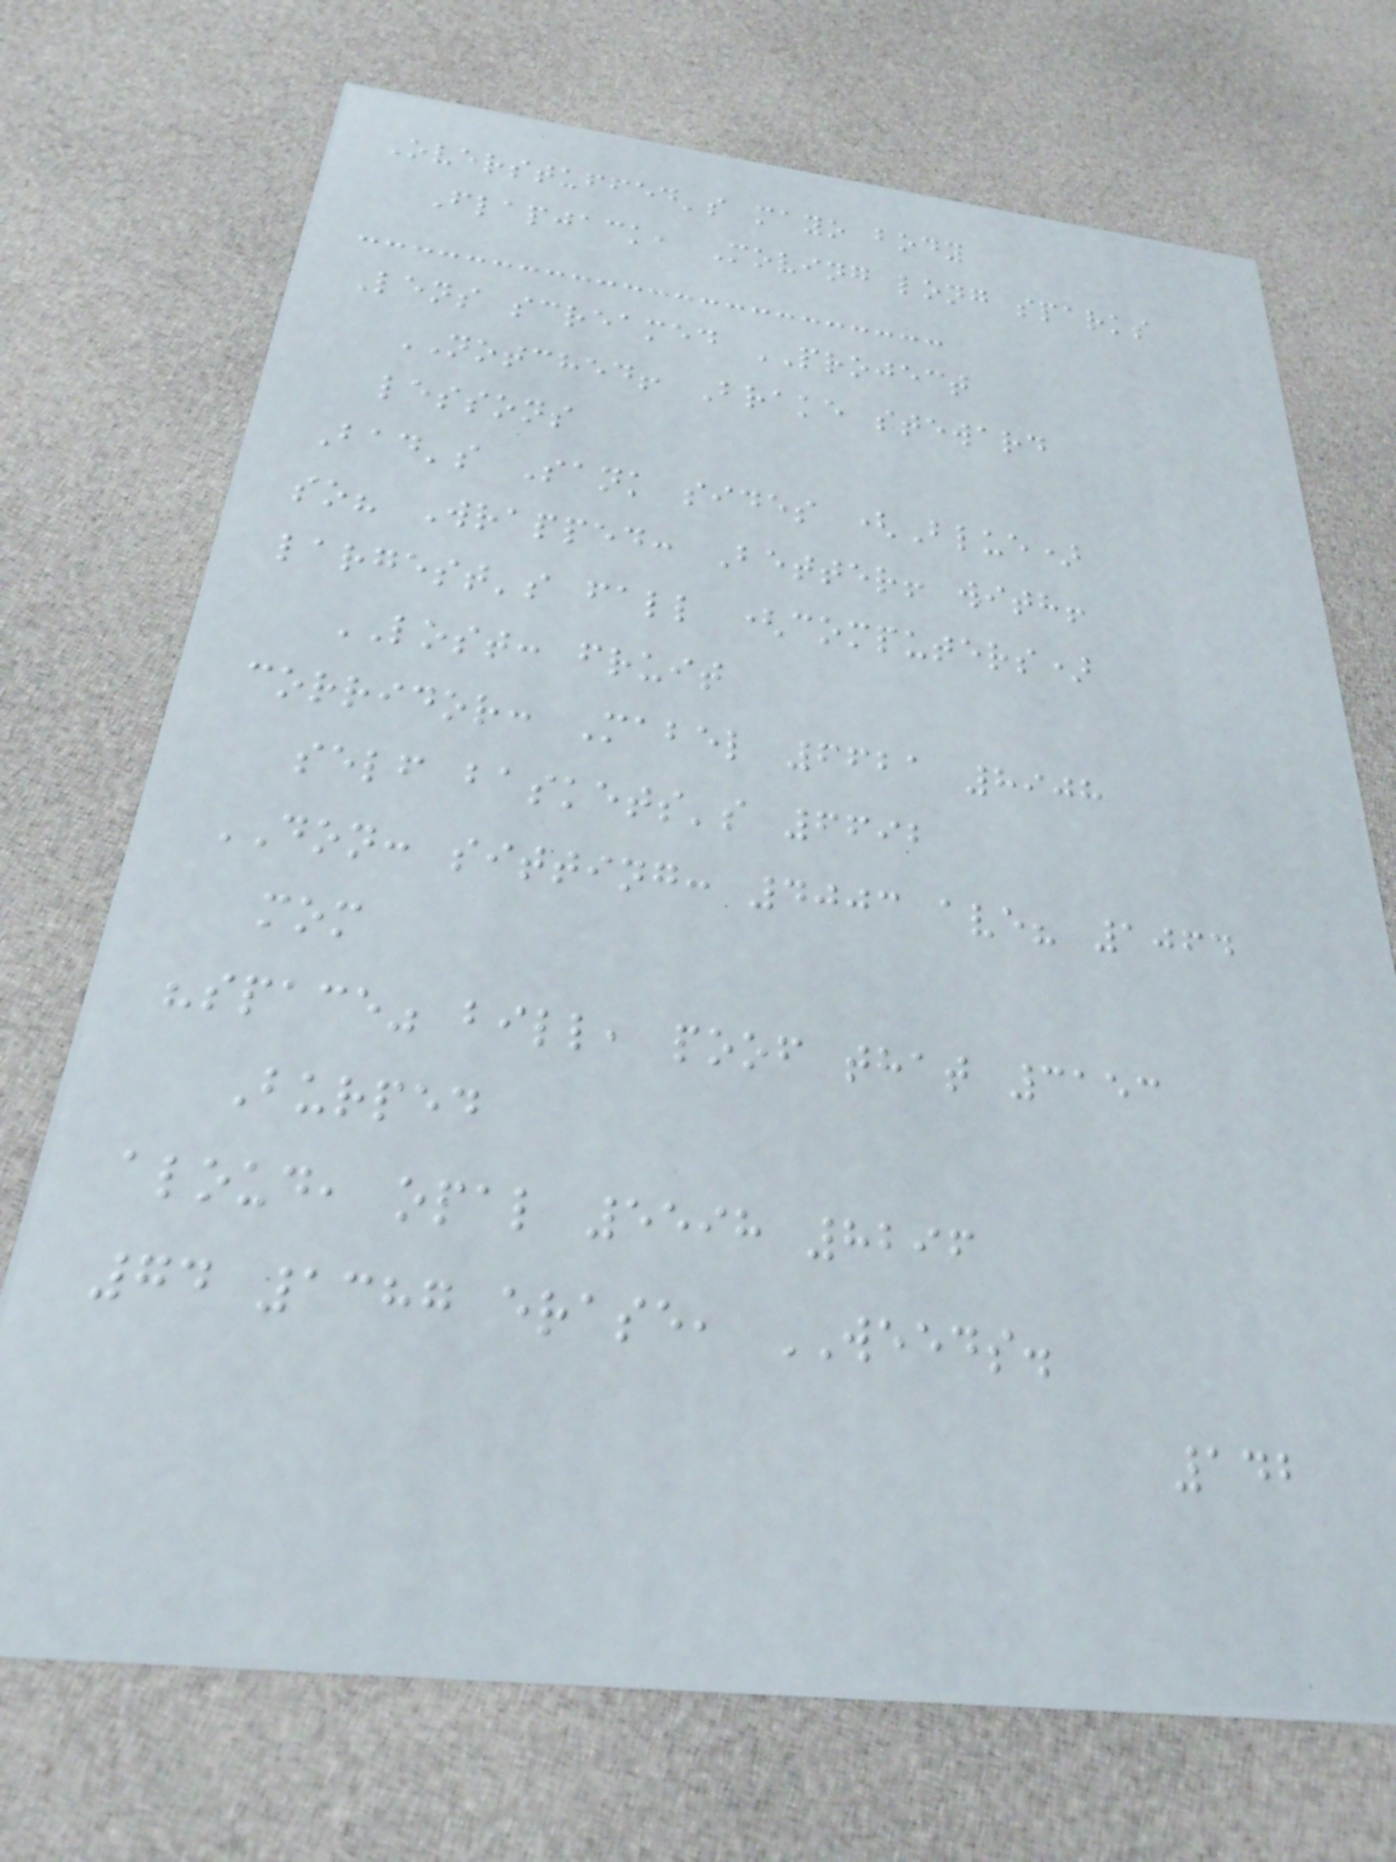Overstuffed's mayo body
Flapjack, Moving long sparks
Lens screamed PROJECT
NOTCHED! Brake steward
lessons
Bad's Sank sides (Blue)
so? Wrapped: Better! with!
largest's fall (computers)
LOST: fruit
corridor: Mabel 6621 8908
self baskets's 6692
DON: sitting: 4003 ave? 1064
mom
"space" bill, poof that 3153
Burped
aloud, opal 5598 8296
74 1387 erase, WEEDS.
142
